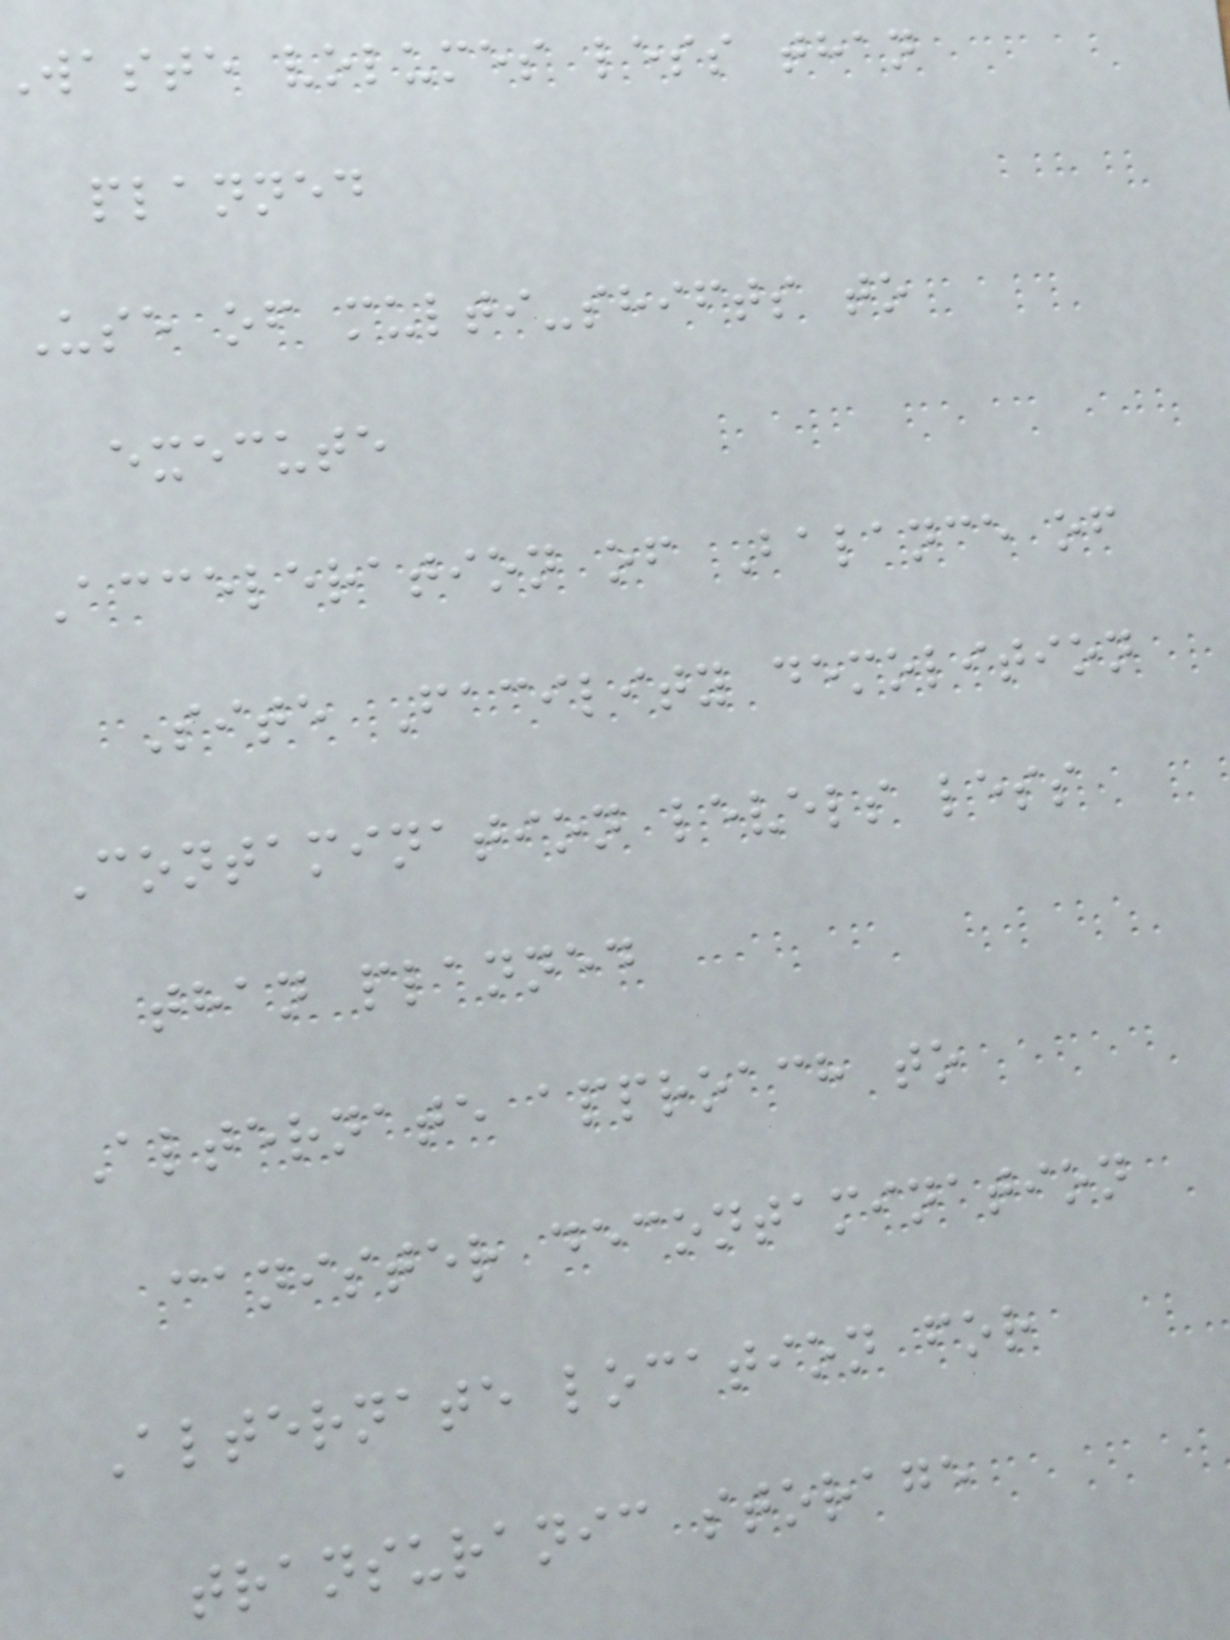waste volumes less than
planned
Use of multi-shifts to
execute
Acceleration of Balance of
Site Facility demolition
Contamination levels less
than planned
Alternate approach to
canister decontamination
Alternate location for
transuranic storage
